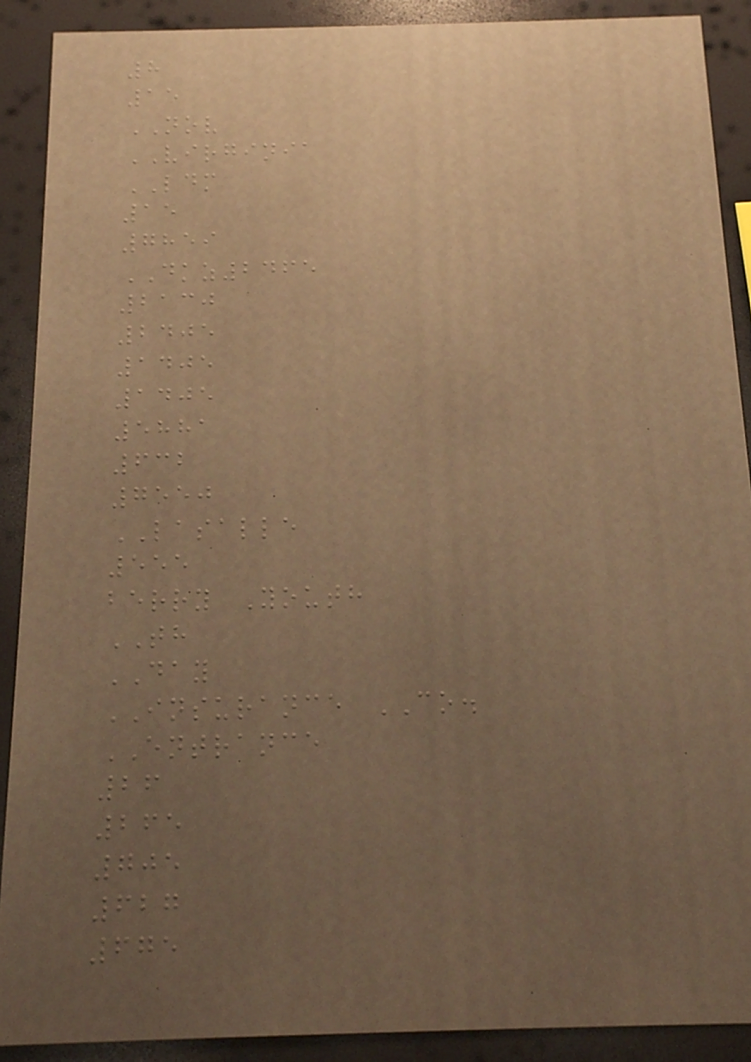8
15
NOV
VIRGINIA
LDM
15
7859
DKZ2465
2130
2405
1405
1405
5881
632
7550
LASALLE
555
berry Youth
TH
DAY
INSURANCE CO.
ENTRANCE
26
265
705
627
675
